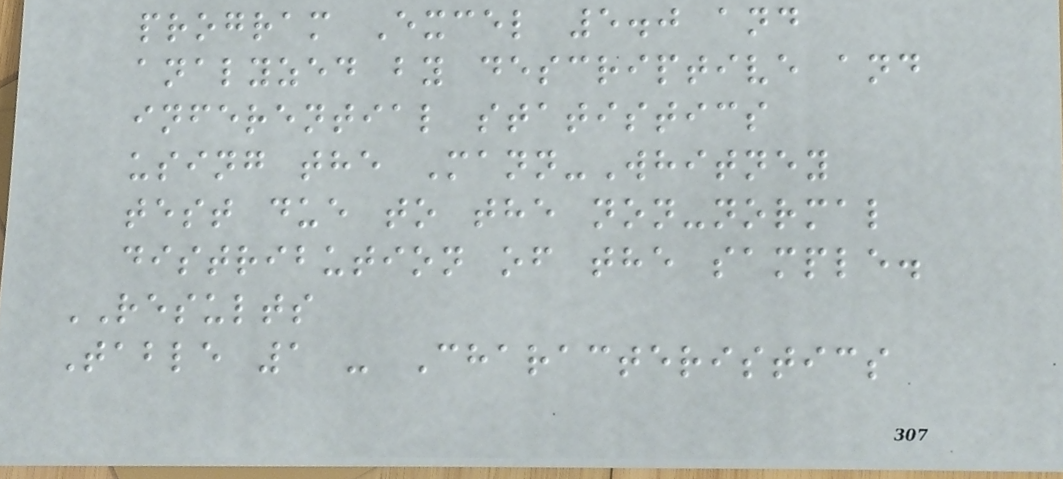program Excel 5.0 and
analyzed by descriptive and
inferential statistics
using the Mann-Whitney
test due to the non-normal
distribution of the sample.
RESULTS
Table 1 - Characteristics
